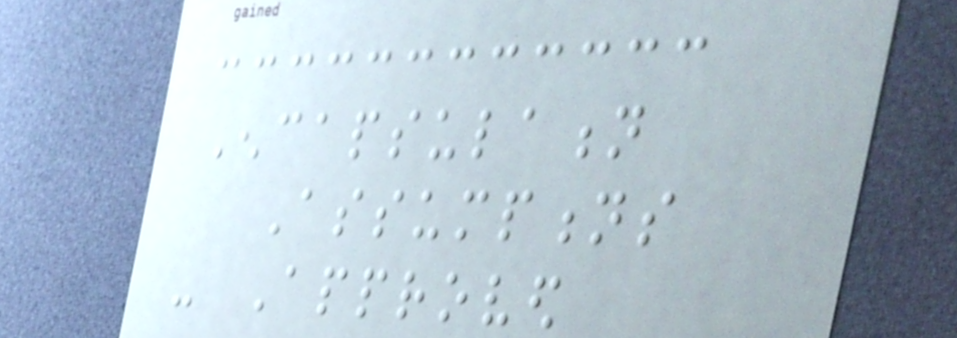Encapsulation
Assumptions
- Approved
